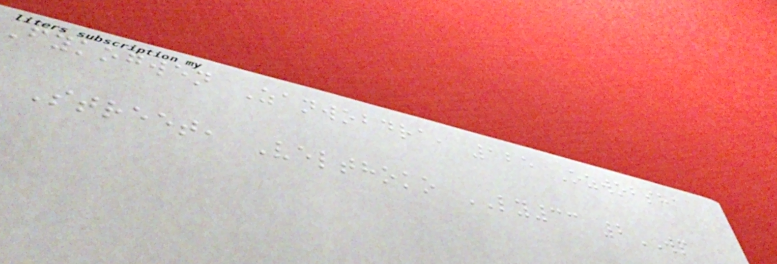Fykogwen Zanwobdra, 125 Ozwobsha
Street, Velthoko LY33 2WP
